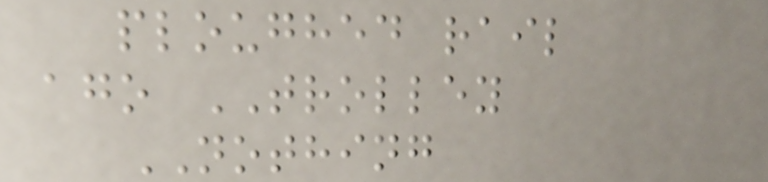ploughed rail
ago TROLLEY
NOTHING
